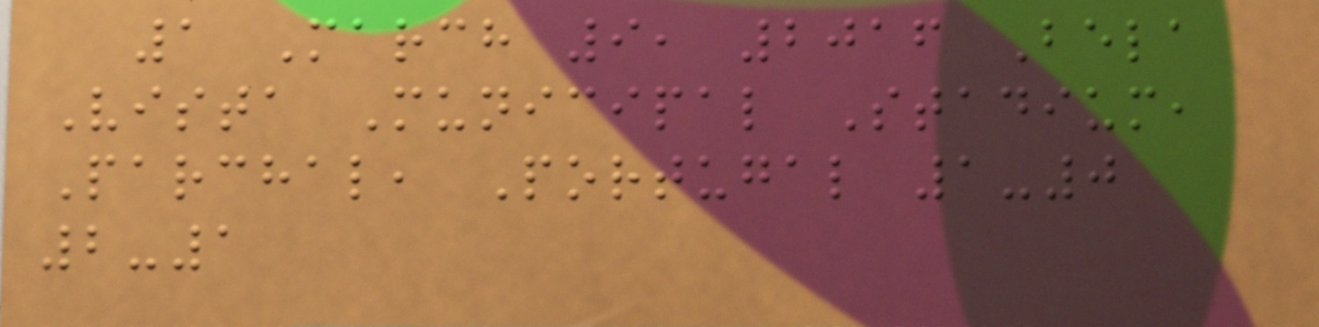1 March 9, 2016 Bela
Vista Municipal Stadium,
Parchal, Portugal 1-0
2-1
